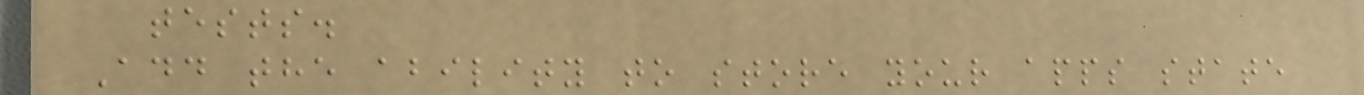tests.
Add the ability to store your apps state
